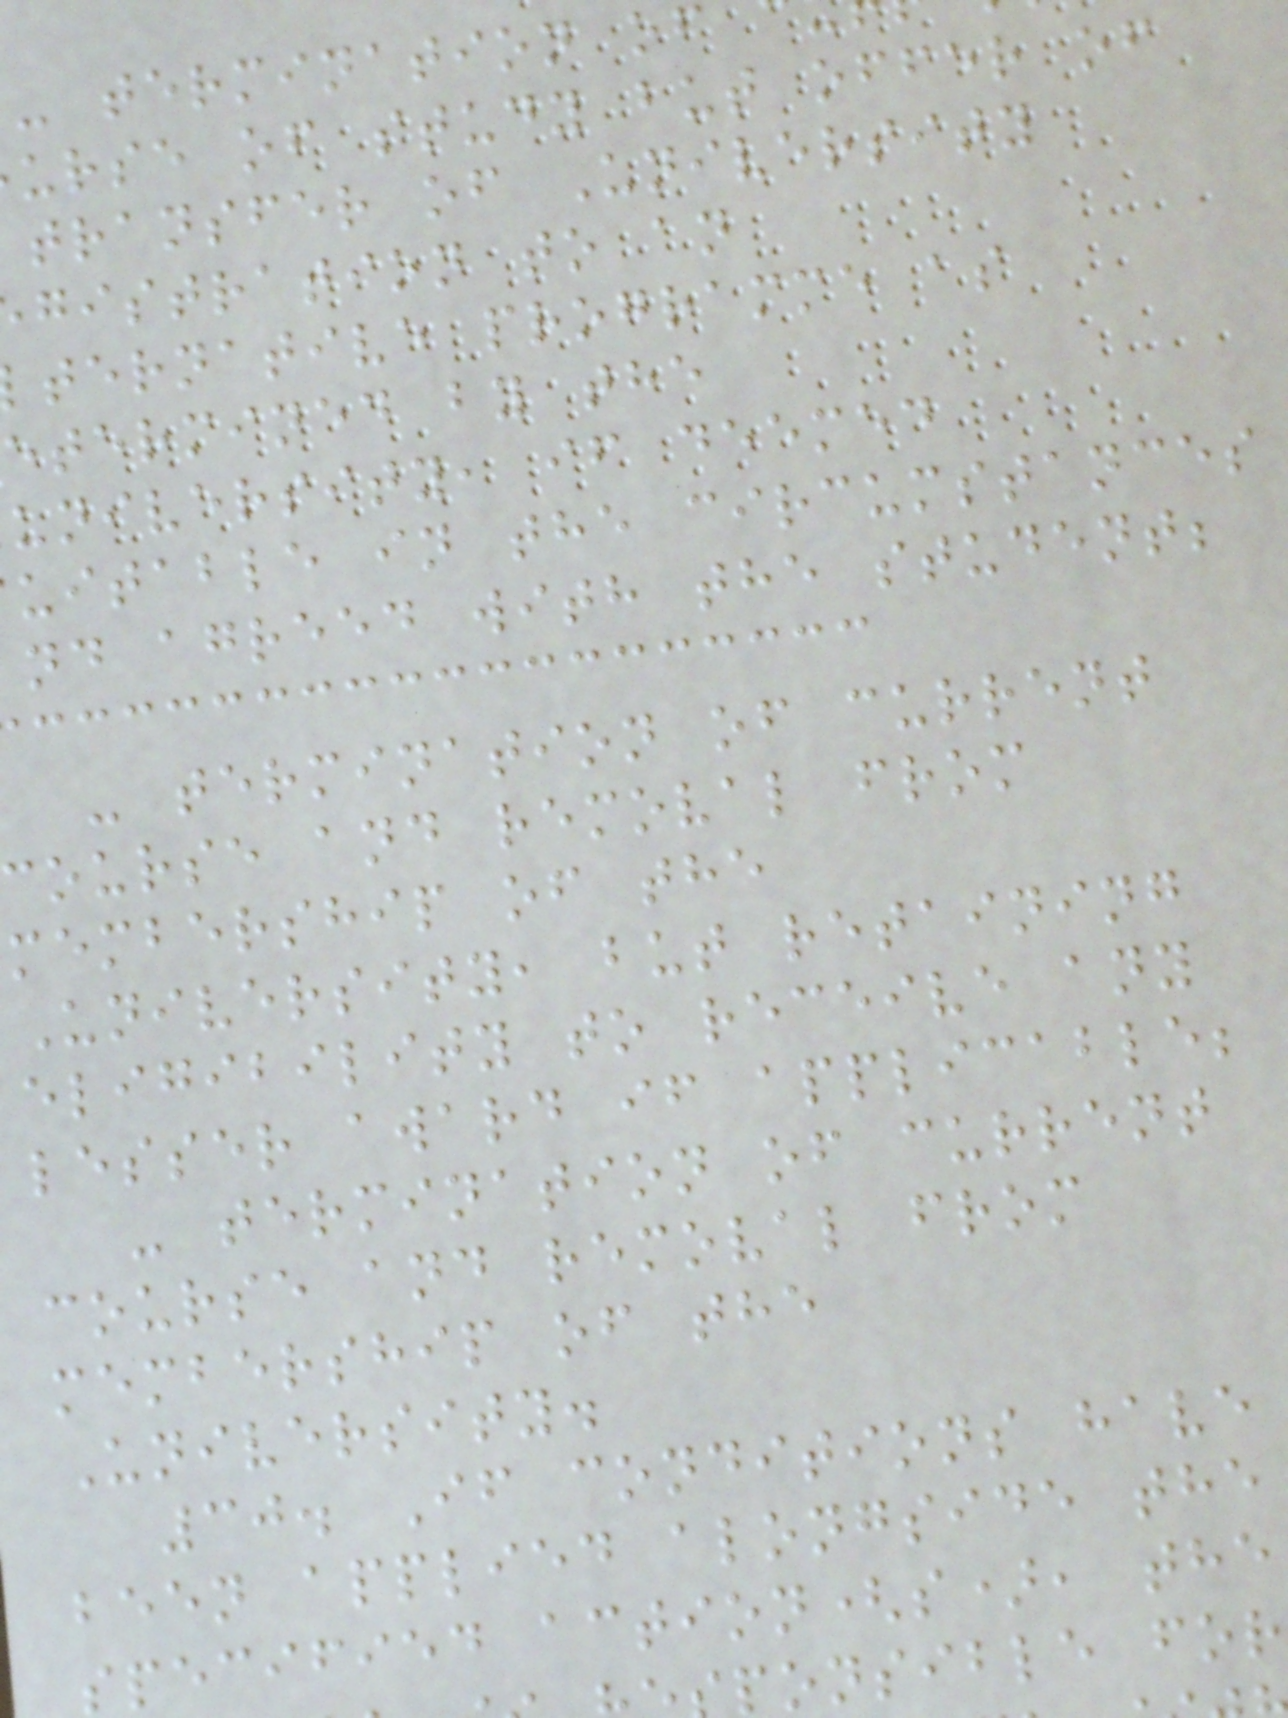- termination of
urse of study but offer of
transfer of University
gistration to an
ternative programme as
etermined by the
university, if deemed
uitable in the circumstances
nd agreed with the student;
- termination of current
course and removal from
membership of the
University, but retaining
eligibility to receive any
lesser award if applicable;
- termination of current
course and removal from
membership of the
University.
30. If conditions have
been applied alongside the
specified action(s), the
ponsible for
